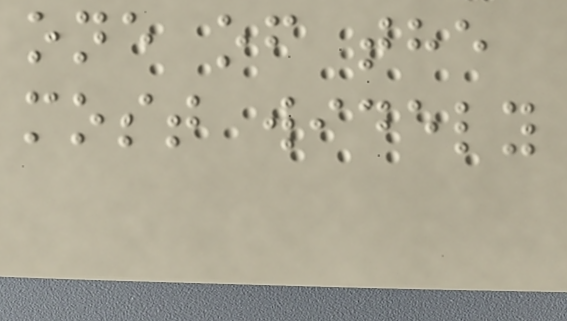one of the
most widely
